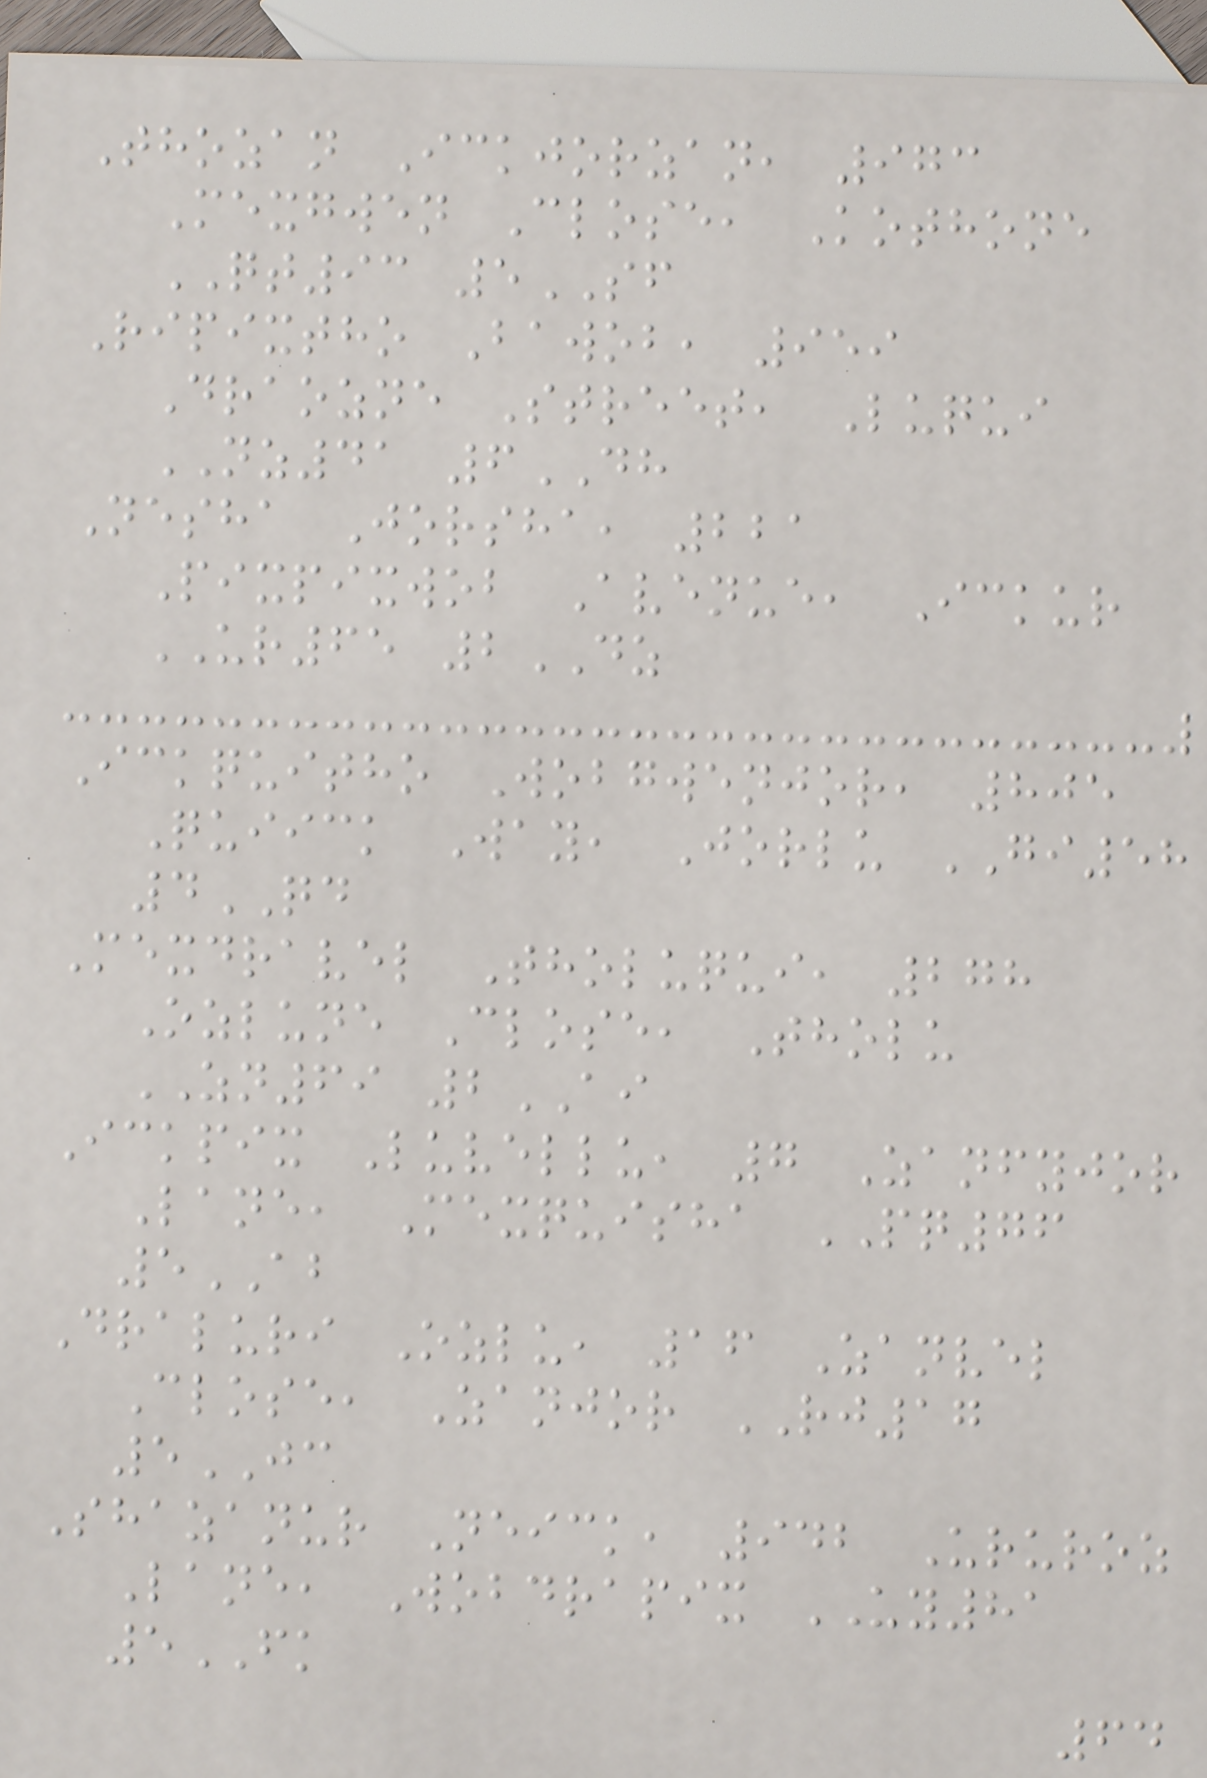Thozan Ickjorzan, 973
Mexgwen Close, Kothone
QT93 5SF
Ripixtho Bawob, 959
Draozne Street, Luqui
NZ41 6DH
Nesha Jorsha, 221
Pixpixwob Avenue, Ickur
UR65 2DZ
Ickquitho Wobgwenjor, 805
Quiick Way, Jorlu GI58
4QD
Mexdravel Tholuqui, 278
Ozlune Close, Tholu
ZN69 2AI
Ickpix Luvellu, 7 Zanfyjor
Lane, Mexquisha PQ76
5AB
Draluri Ozlu, 16 Zanvel
Close, Zanjor RJ17
5JC
Shazanur Neick, 942 Ururoz
Lane, Wobdrapix UY81
5FK
64
